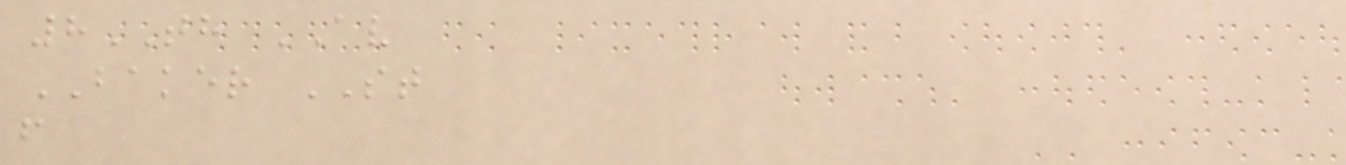8TH AV
BAKER ST
f
